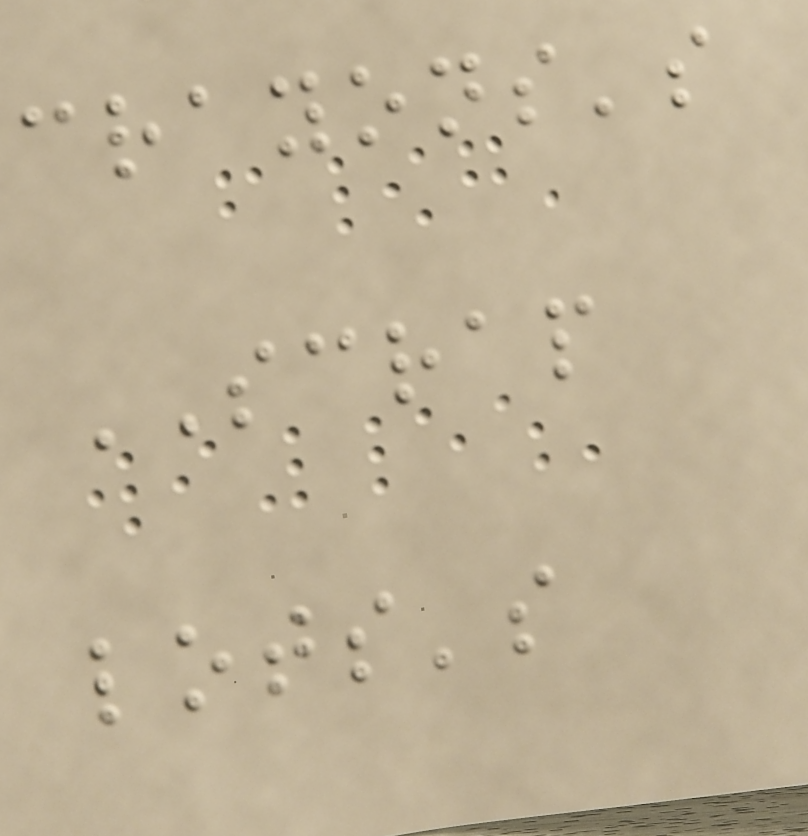crayons's
SCRAP
lots's
